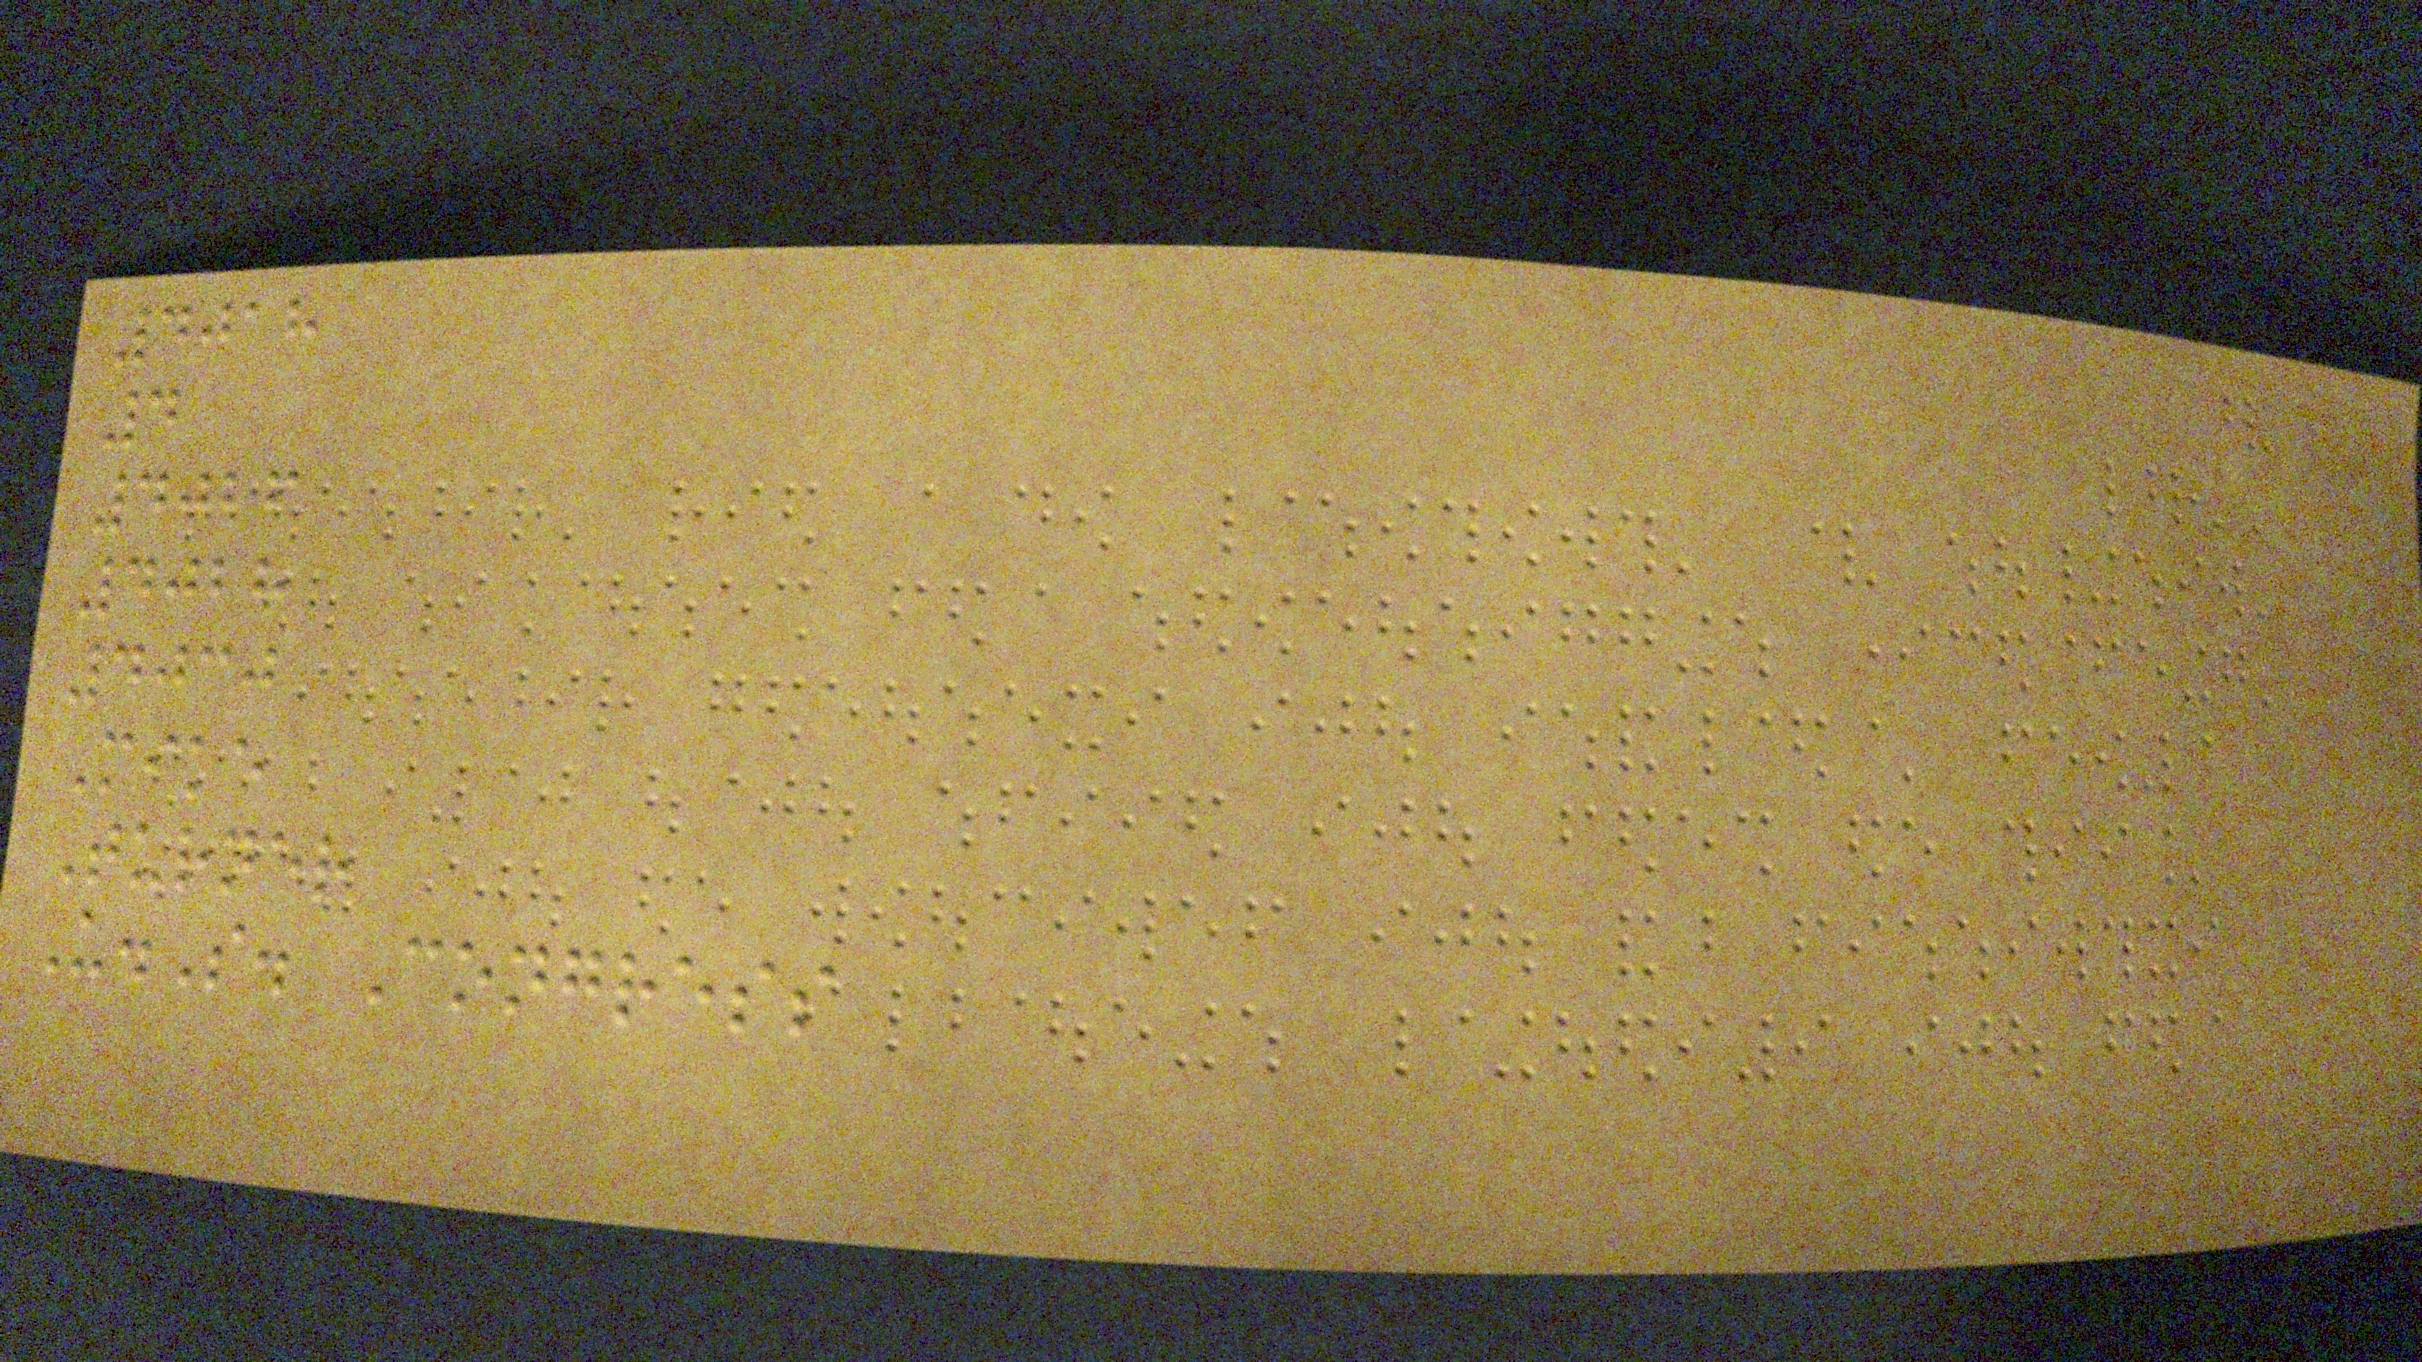4018
4
4026
4028
4030
Mike
Turner
U.S. Congress
